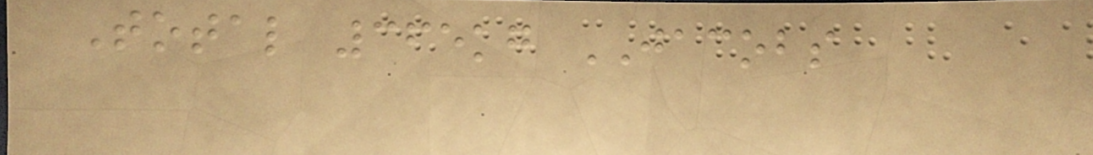Total 365kg JACOBS
